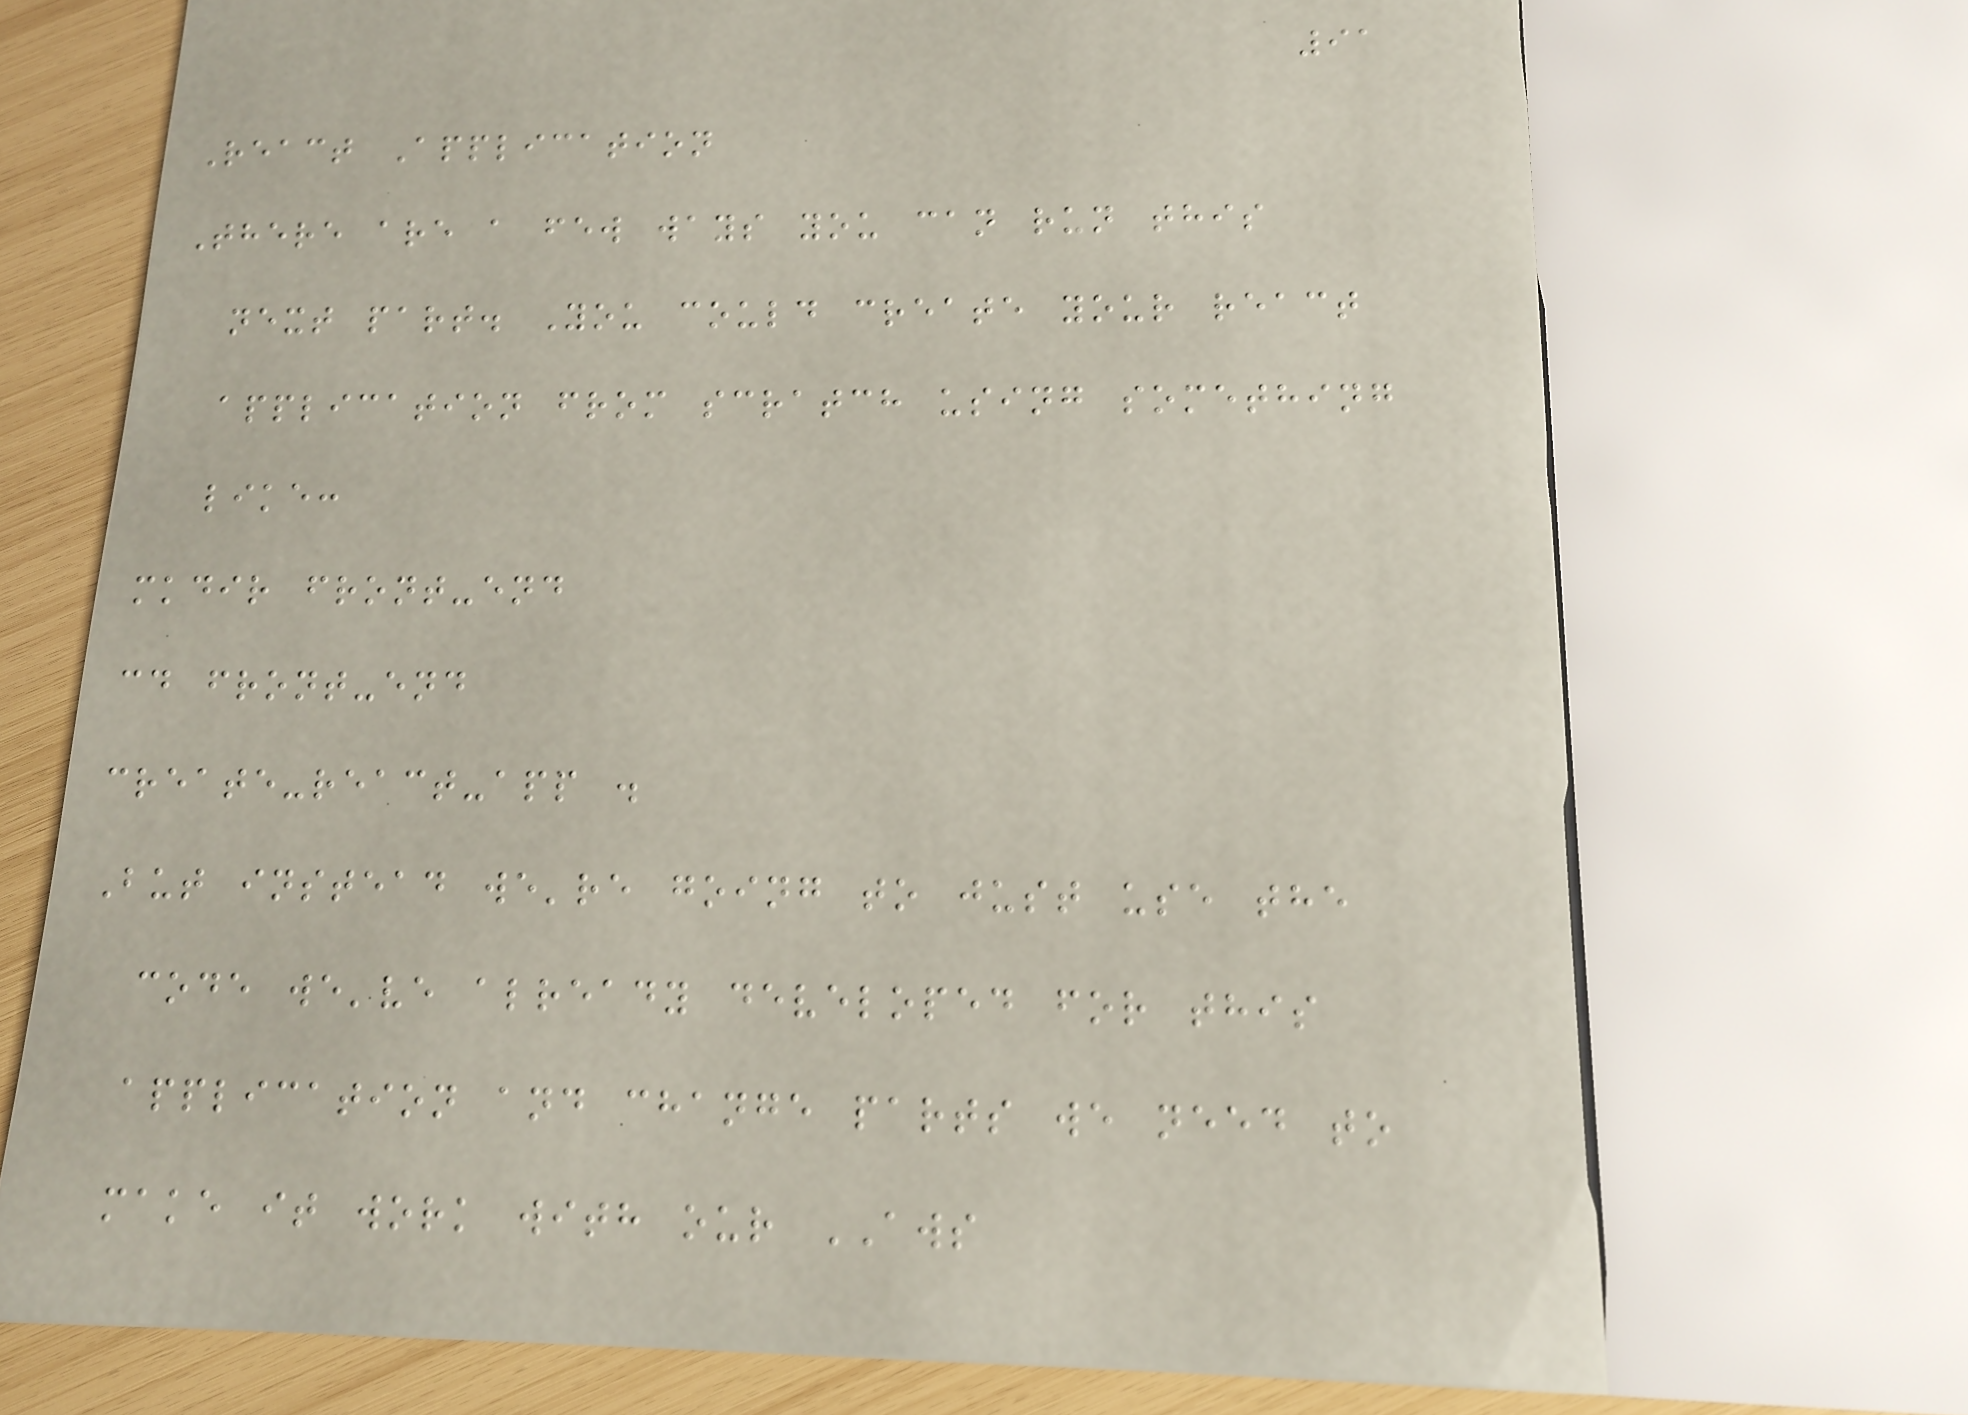91
React Application
There are a few ways you can run this
next part. You could create your react
application from scratch using something
like:
mkdir front-end
cd front-end
create-react-app .
But instead we're going to just use the
code we've already developed for this
application and change parts we need to
make it work with our AWS
